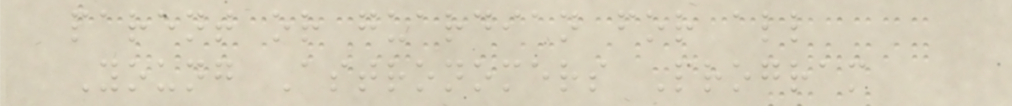parent or guardian for all
Young Astronomers Program
